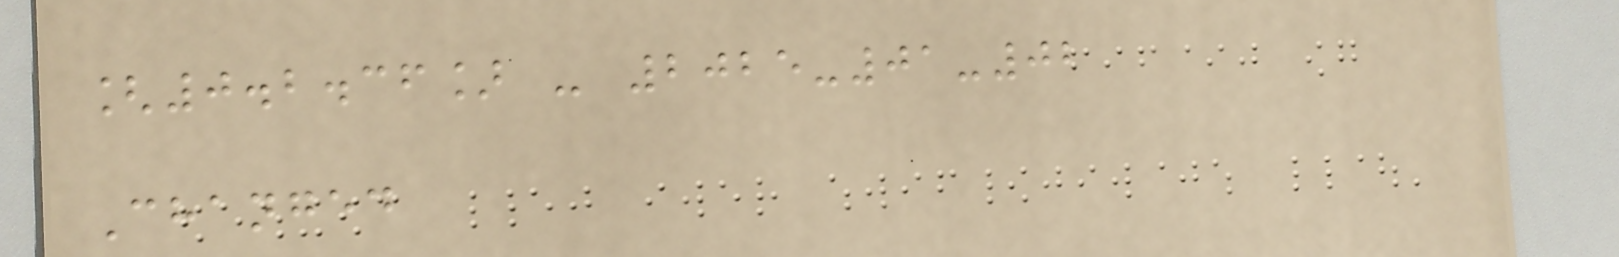[0.2.36] - 2025-01-02
Changed
